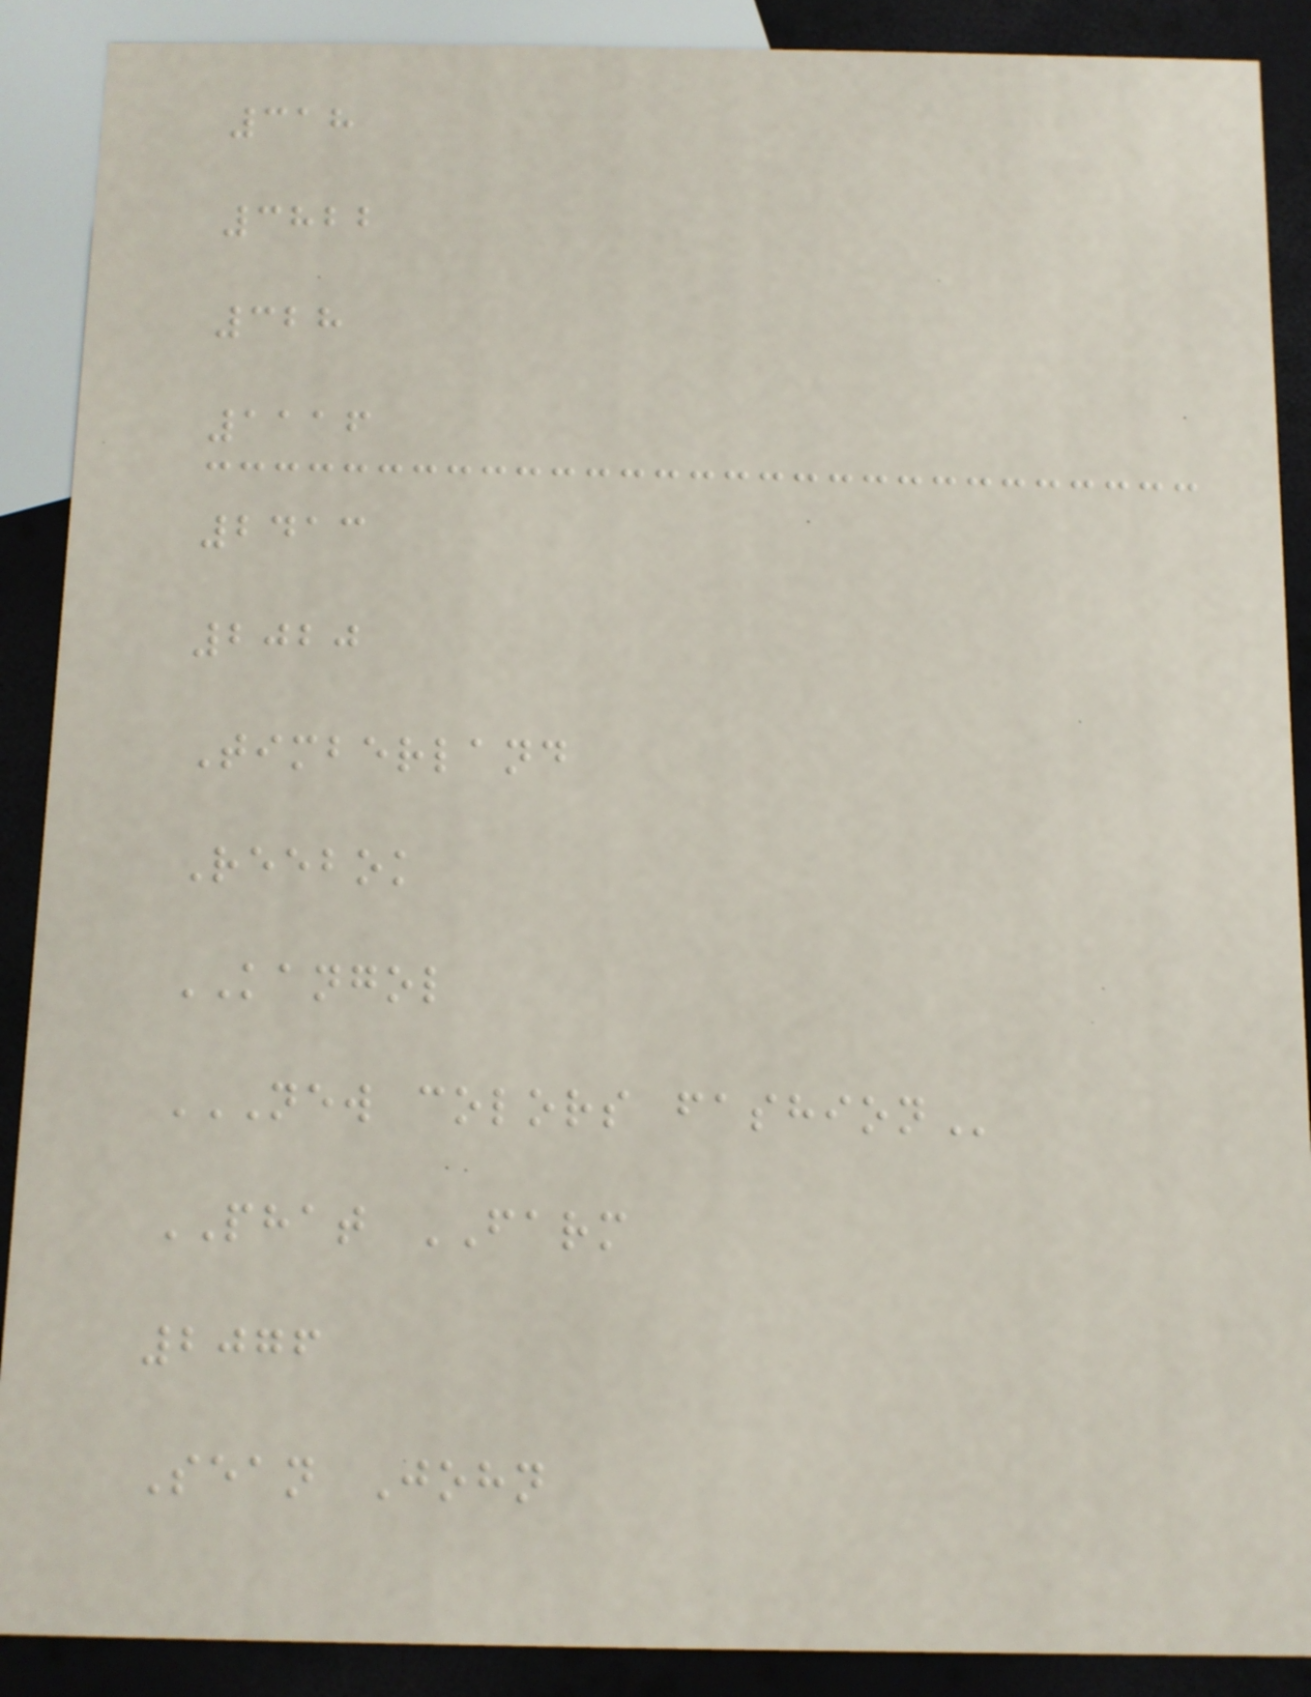318
3822
328
1116
2413
2020
Timberland
Reebok
KANGOL
NEW COLORS FASHION
PHAT FARM
2076
Sean John
